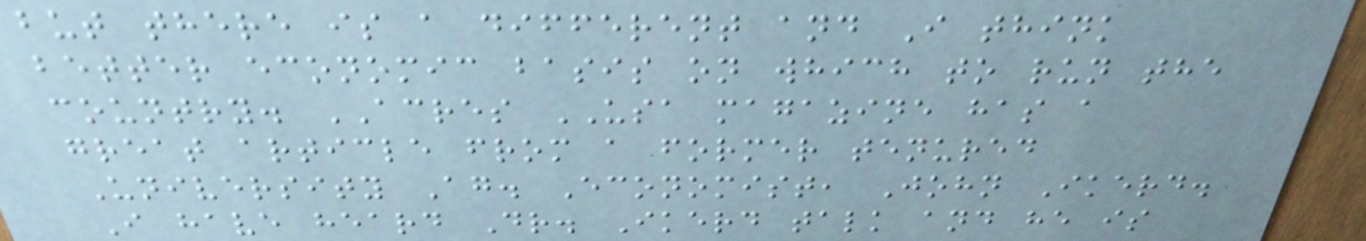but there is a different and I think
better economic basis on which to run the
country. ACRES USA magazine has a
great article from a former tenured
University Ag. Economist, John Ikerd.
I have heard Dr. Ikerd talk and he is
